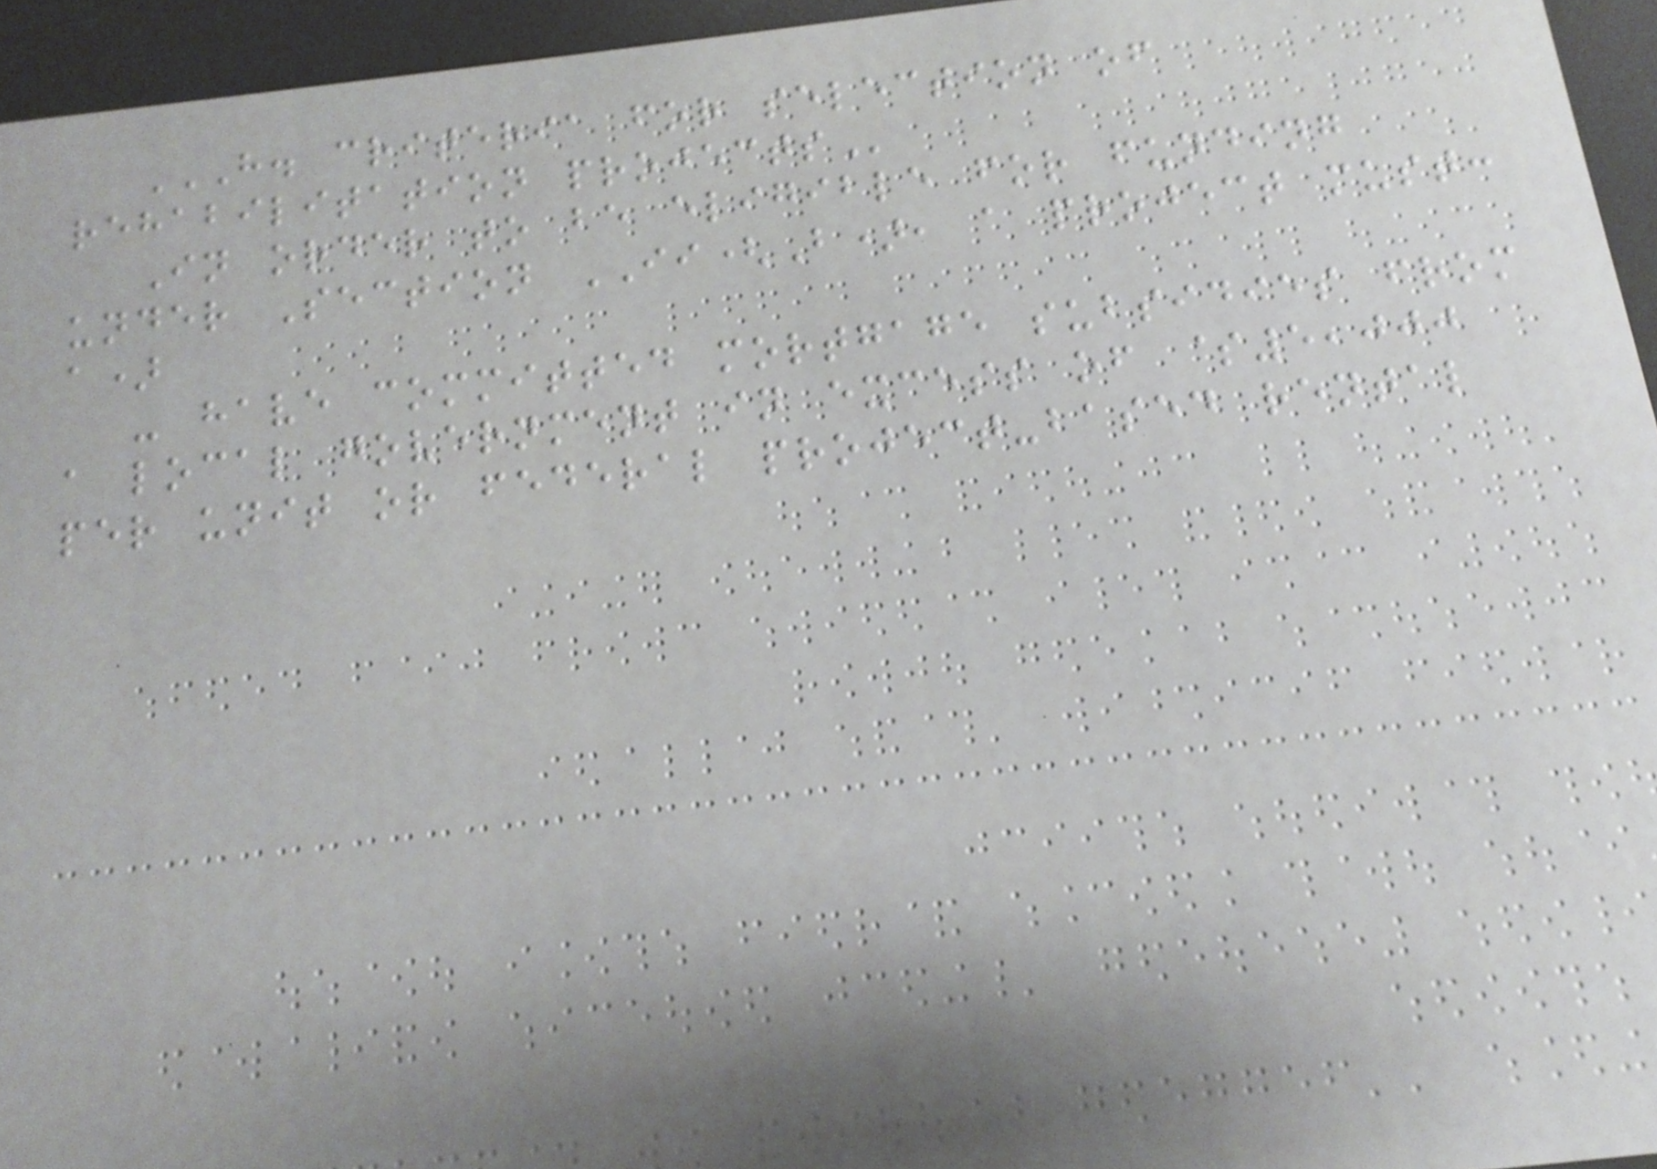H. CRITERIA FOR SELECTION OF
REHABILITATION PROJECTS
In order to be eligible for funding
under Section II(B), a project must:
a)
- have committed mortgage subsidies from
a local government in excess of $5,000
per unit or federal project-based rental
